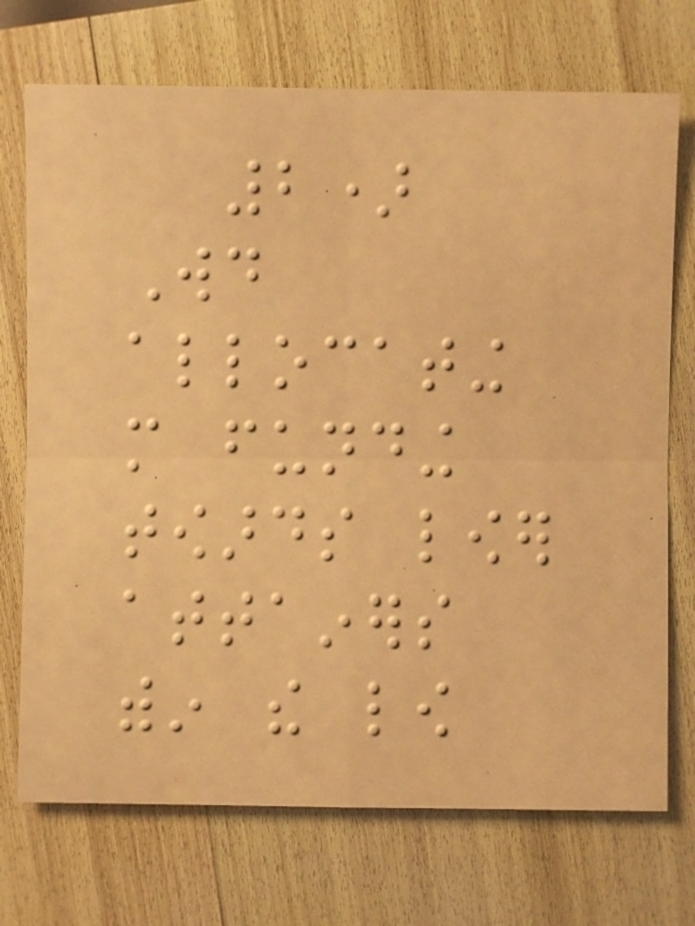2)
Would
allocating
more funding
towards lower
attainers
within the low
